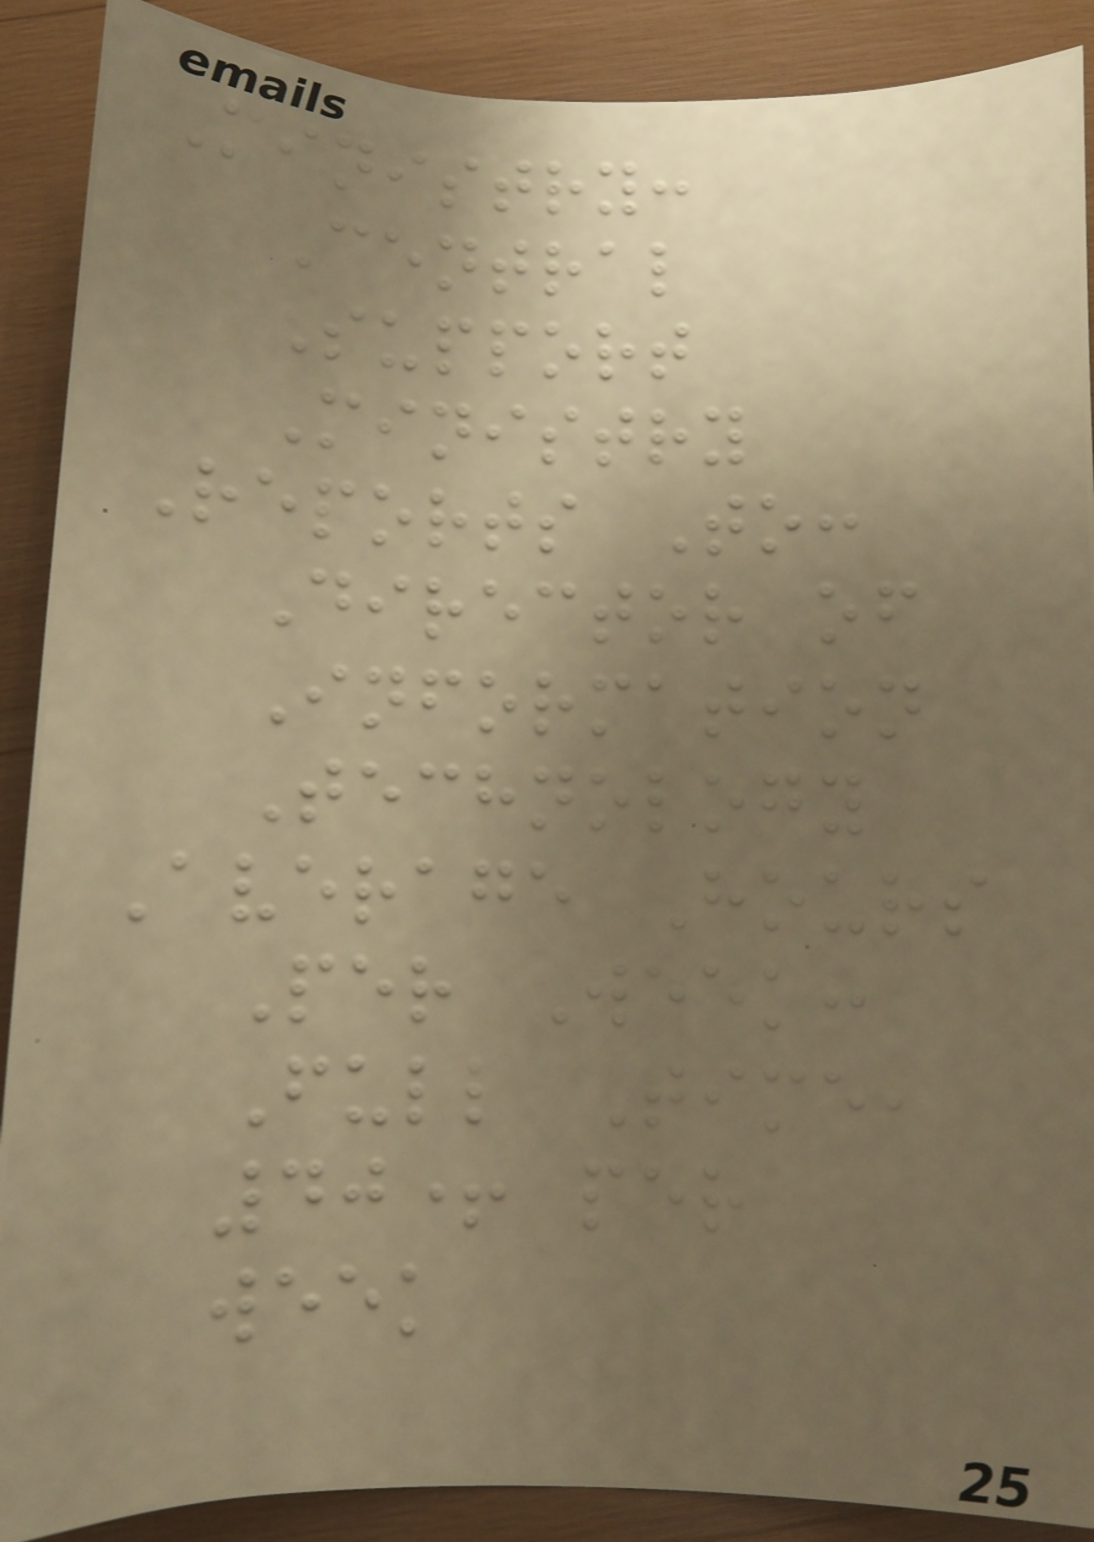Ministry:
Central
Support
Ministry
Reports To:
Director of
Information
Technology
Average Hours
Per Week:
Full Time,
40+ per
week
